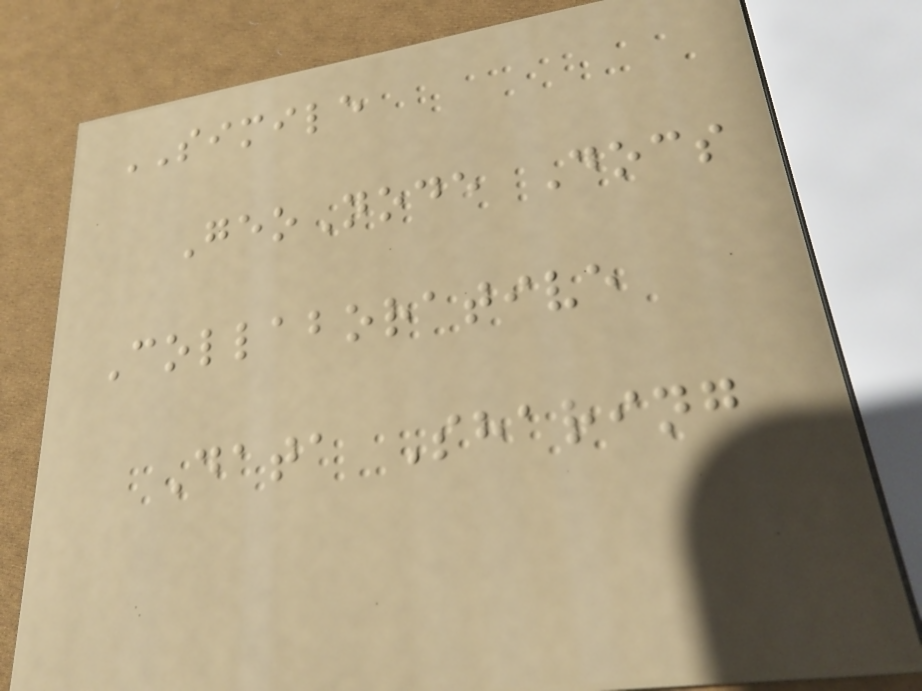SIMILE
GeoNode Docs
Collaborative
Data Sharing
